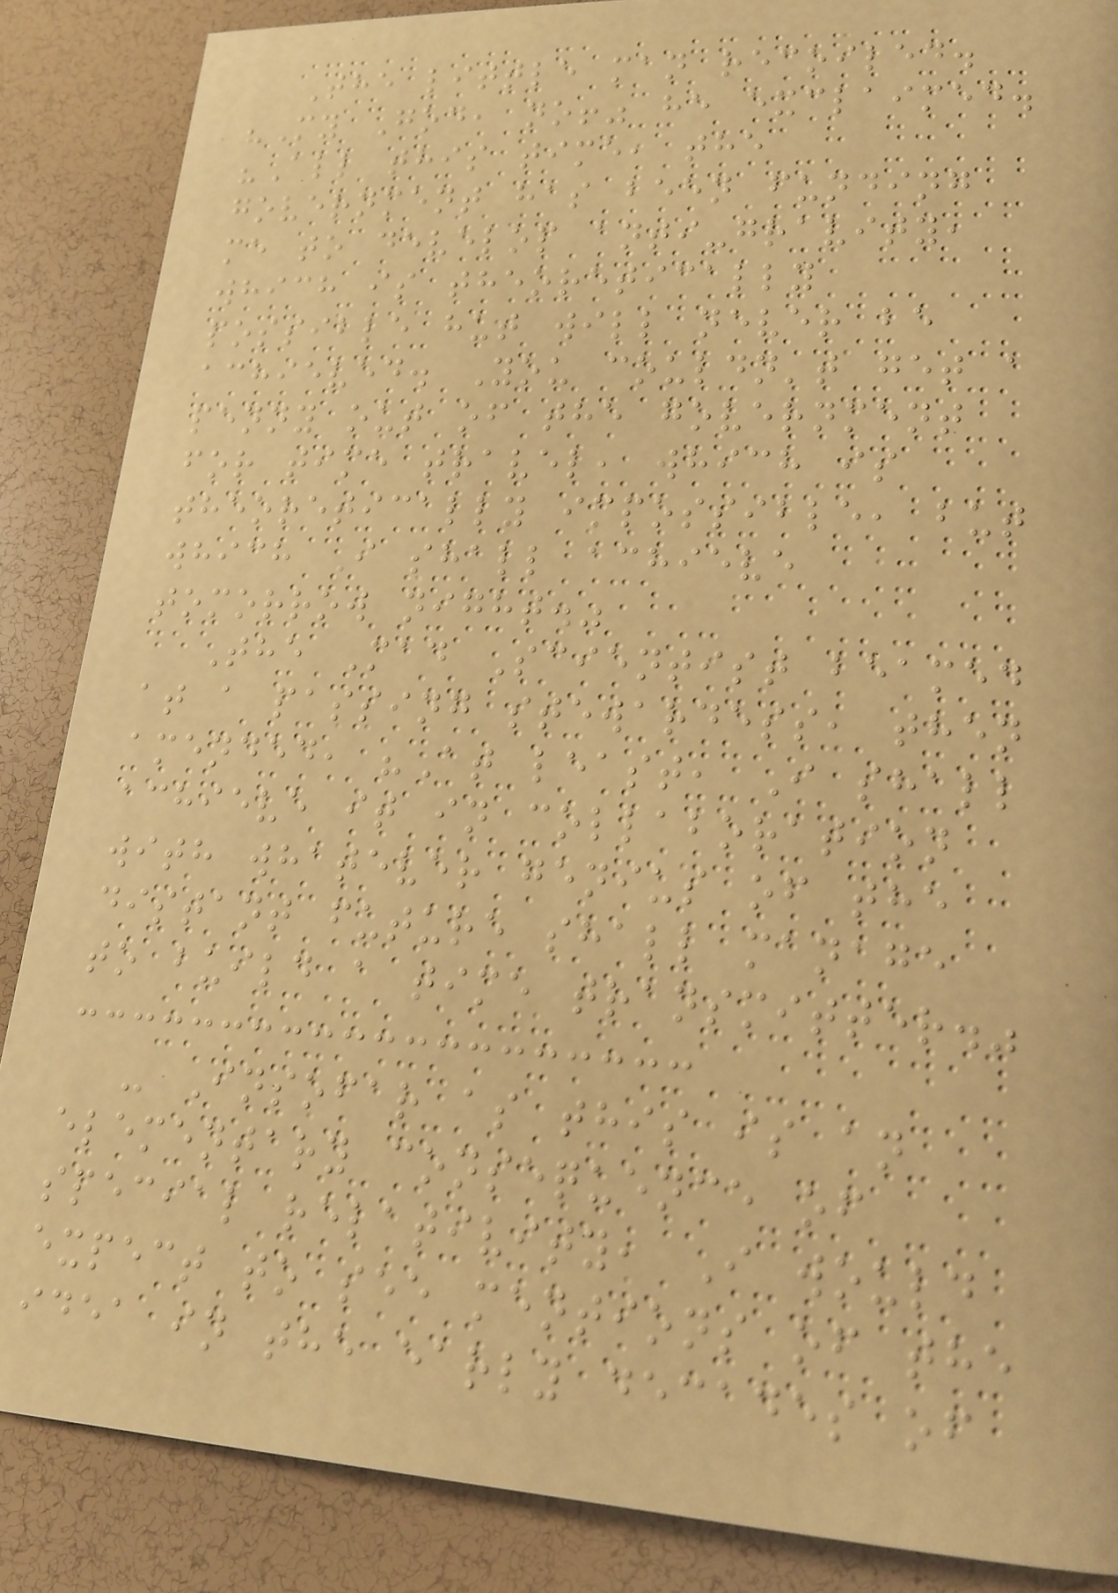The little man recoiled.
"My God, no!" he exclaimed.
"All this time, the
government has been funding
me to develop anti-gravity,
which is theoretically
possible hut will never be
achieved. You couldn't get a
penny out of the government
for time travel, which is
theoretically impossible, but
which I shall achieve
tomorrow night."
The Mad Scientist beamed
at a passing stewardess, then
amended, "At least, I shall
achieve it in collaboration
with whatever genius of the
distant future shall manage
to build a time transmitter."
- Insofar as this is an
elementary consequence of
special relativity, I would
expect to see mentions of the
idea in the early decades of
